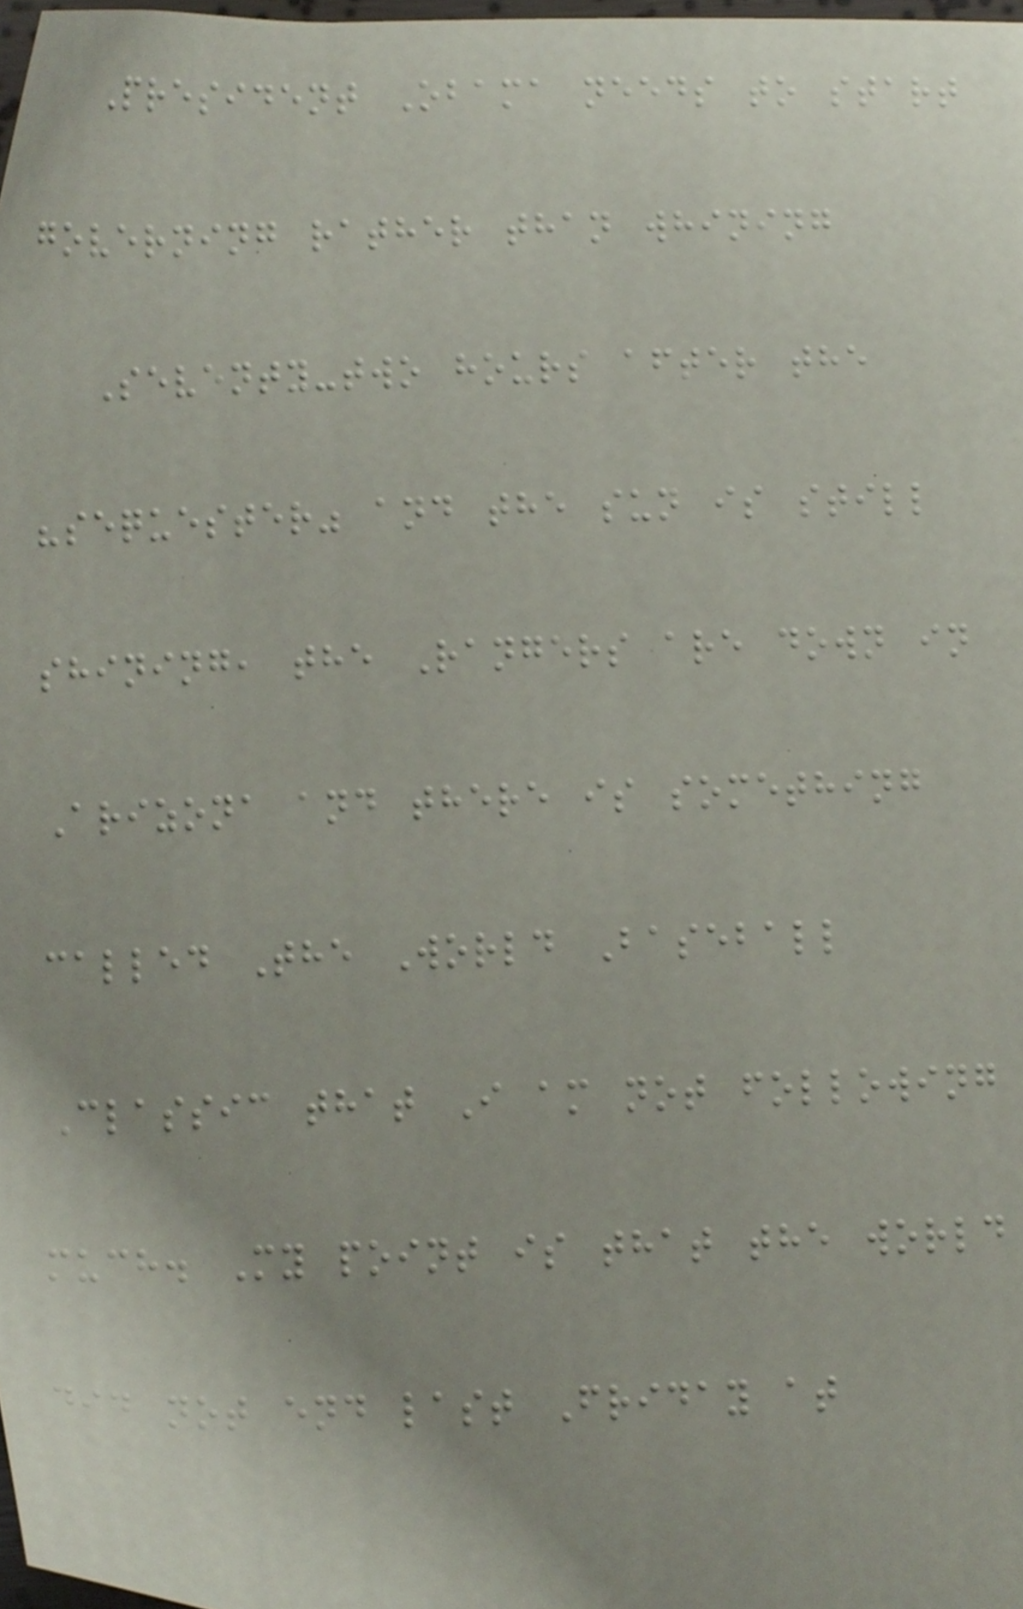President Obama needs to start
governing rather than whining
Seventy-two hours after the
"sequester" and the sun is still
shining, the Rangers are down in
Arizona and there is something
called The World Baseball
Classic that I am not following
much. My point is that the world
did not end last Friday at
